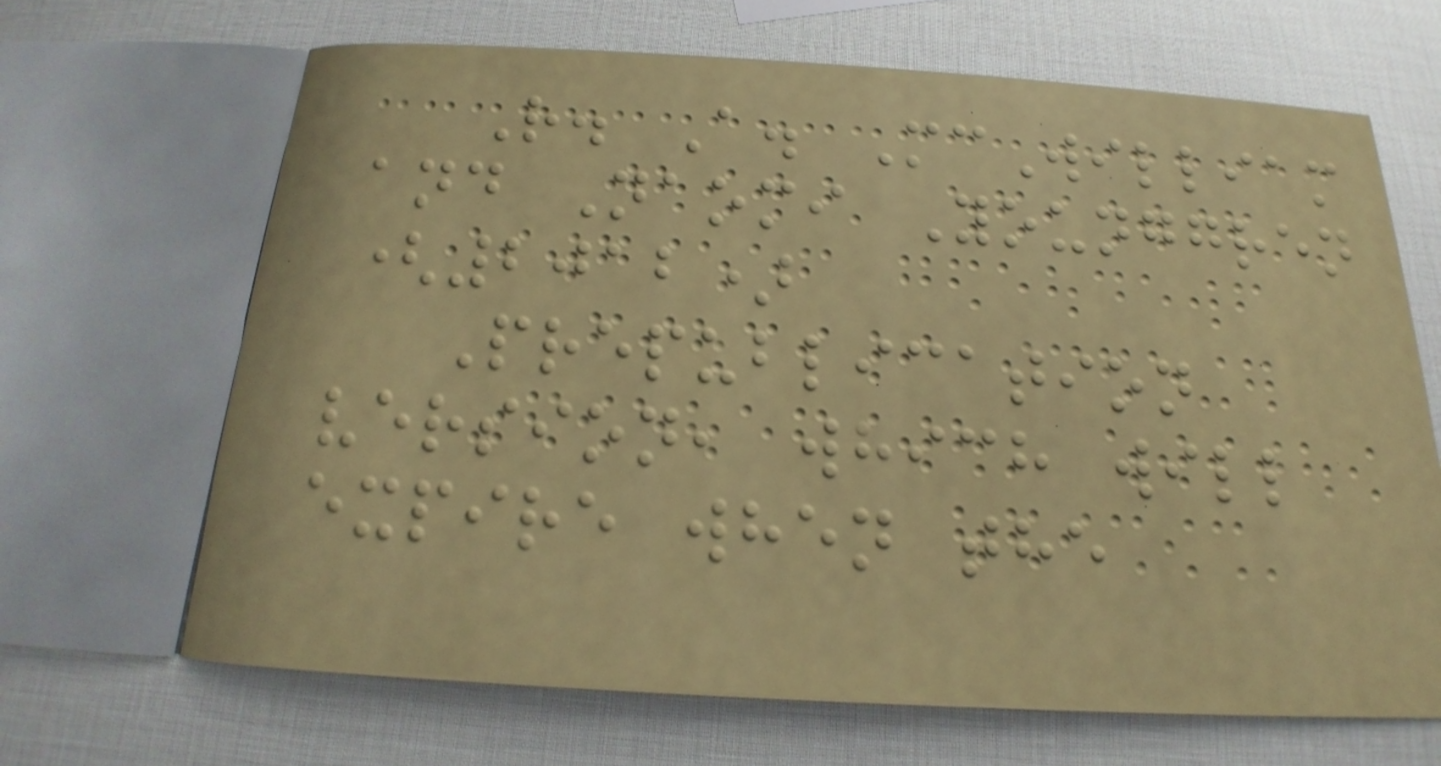R. A. McWilliam
and Naomi Younggren
(2012)
Prepublication
version, which will
expire when the
